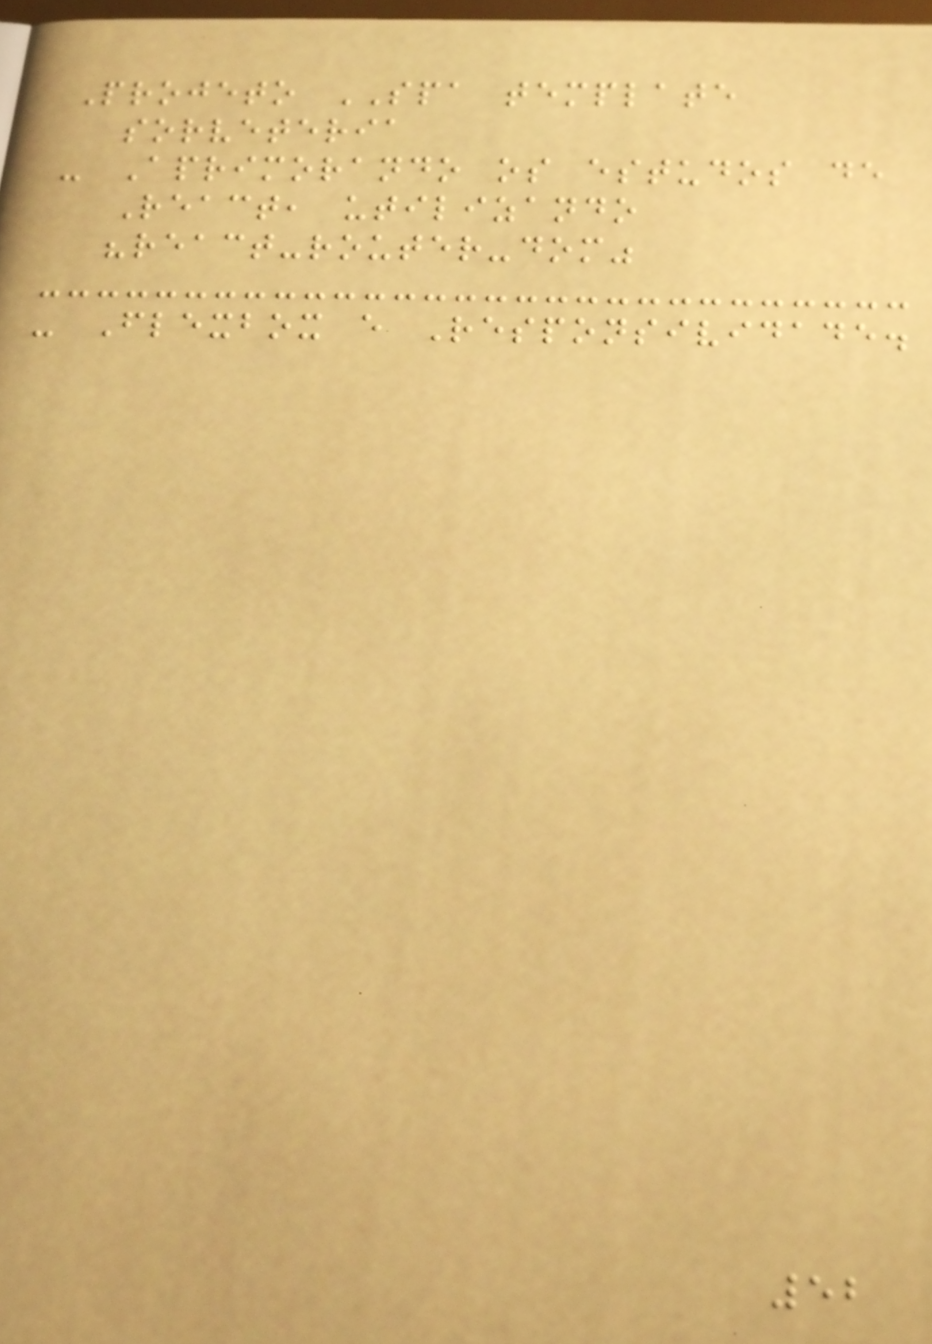Projeto SPA template
sorveteria
- Aprimorando os estudos de
React, utilizando
"react-router-dom"
- Flexbox e Responsividade.
52
